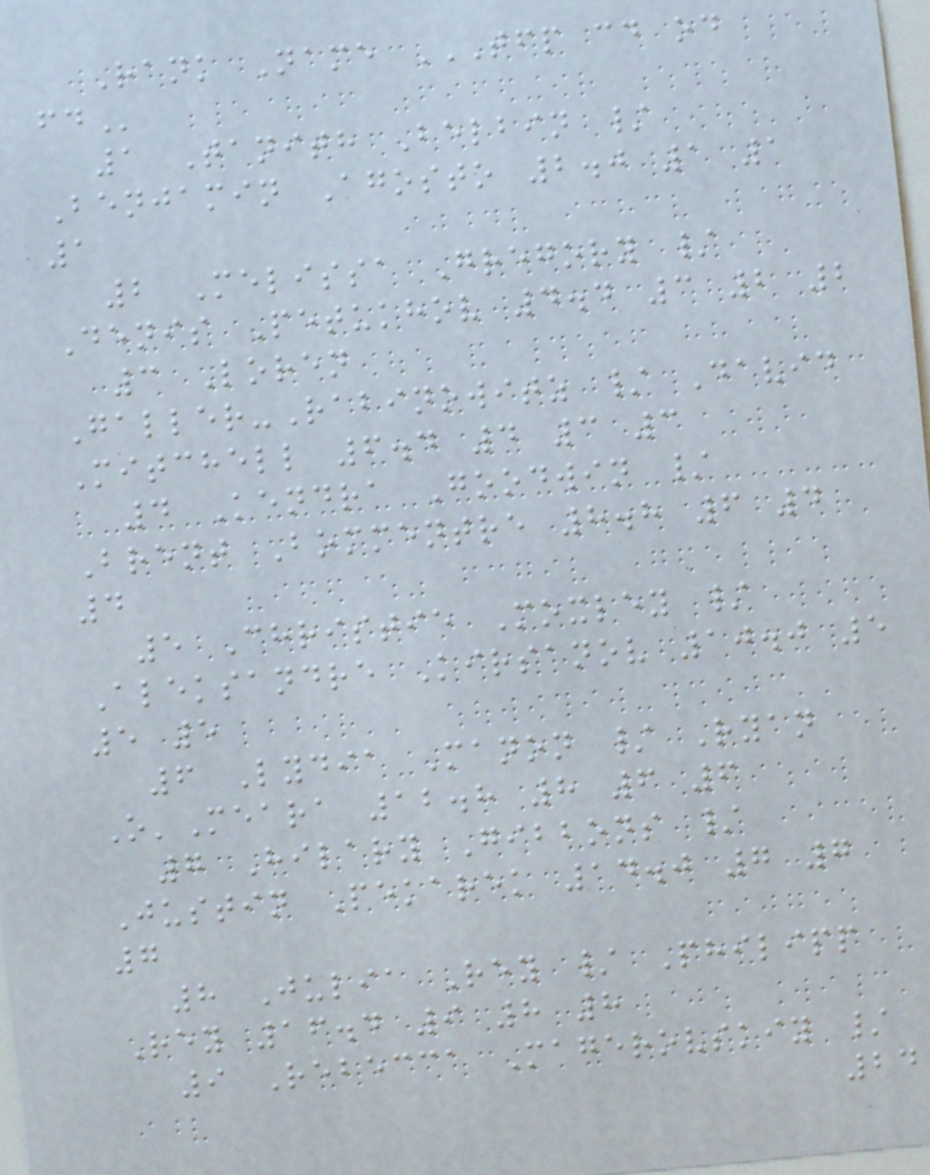Rank Name TFP CD OD
FD
1 Tanith Belbin /
Benjamin Agosto 2.0 1 1
1
2 Melissa Gregory /
Denis Petukhov 4.4 3 2 2
3 Loren
Galler-Rabinowitz / David
Mitchell 6.4 4 3 3
4 Kendra Goodwin /
Brent Bommentre 8.8 6 4
4
5 Christie Moxley /
Aleksandre Kirsanov 10.0 5
5 5
6 Lydia Manon / Ryan
O'Meara 12.8 8 6 6
7 Hilary Gibbons /
Justin Pekarek 14.0 7 7
7
8 Julia Rey / Philipp
Rey 16.4 9 8 8
9 Rebecca Magerovskiy /
24
